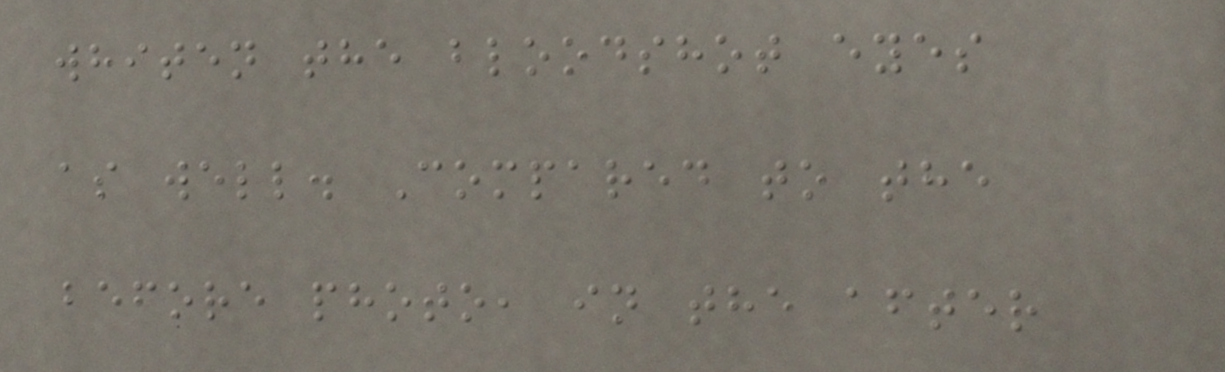whiten the bloodshot eyes
as well. Compared to the
before photo, in the after
